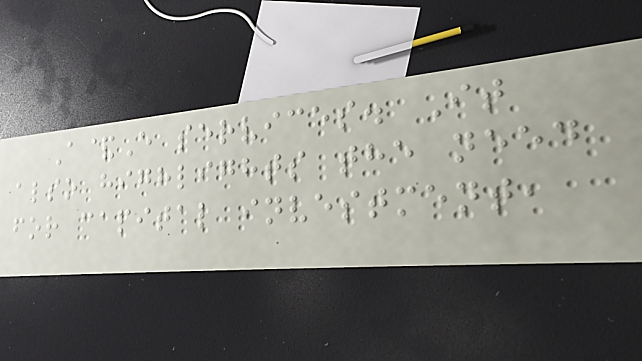A&E services. It
also highlights the need
for capital investment,
